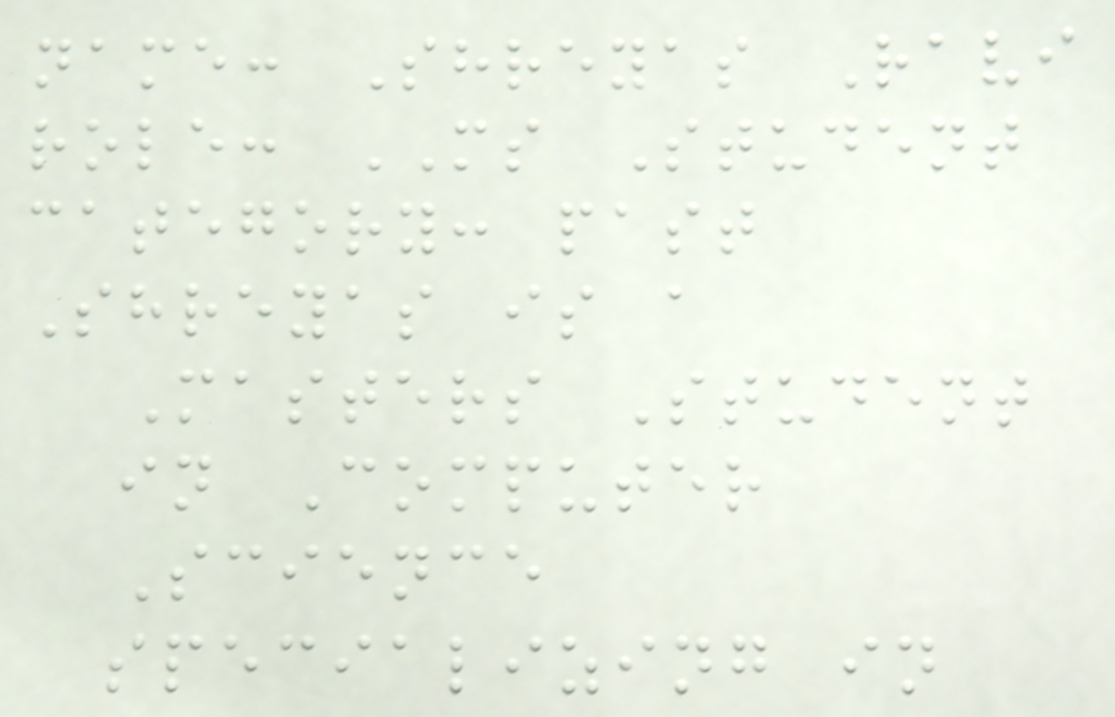name: Shreyas Ravi
role: MS Student
category: past
Shreyas is a
Masters Student
in Computer
Science
specializing in
